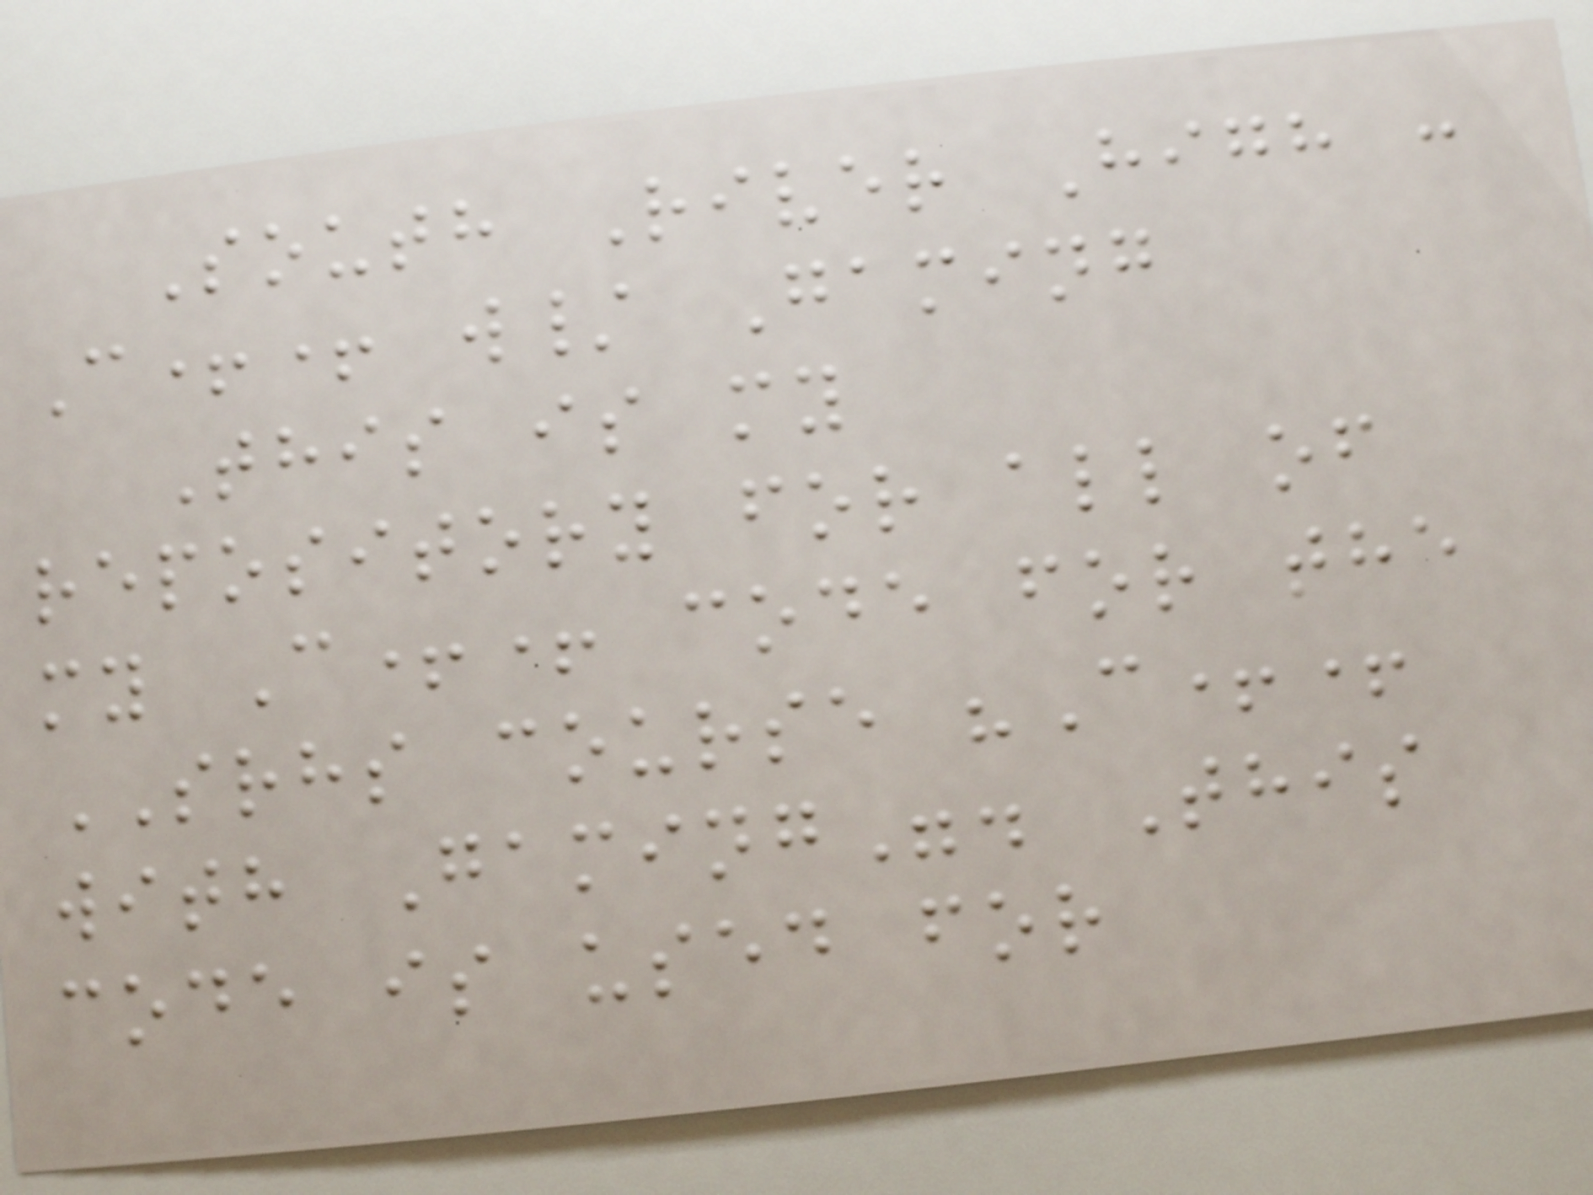South River High :
C++ w/ Gaming
This is my
repository for all of
my C++ code for the
SRHS course "C++
with Gaming". This
code is used for
